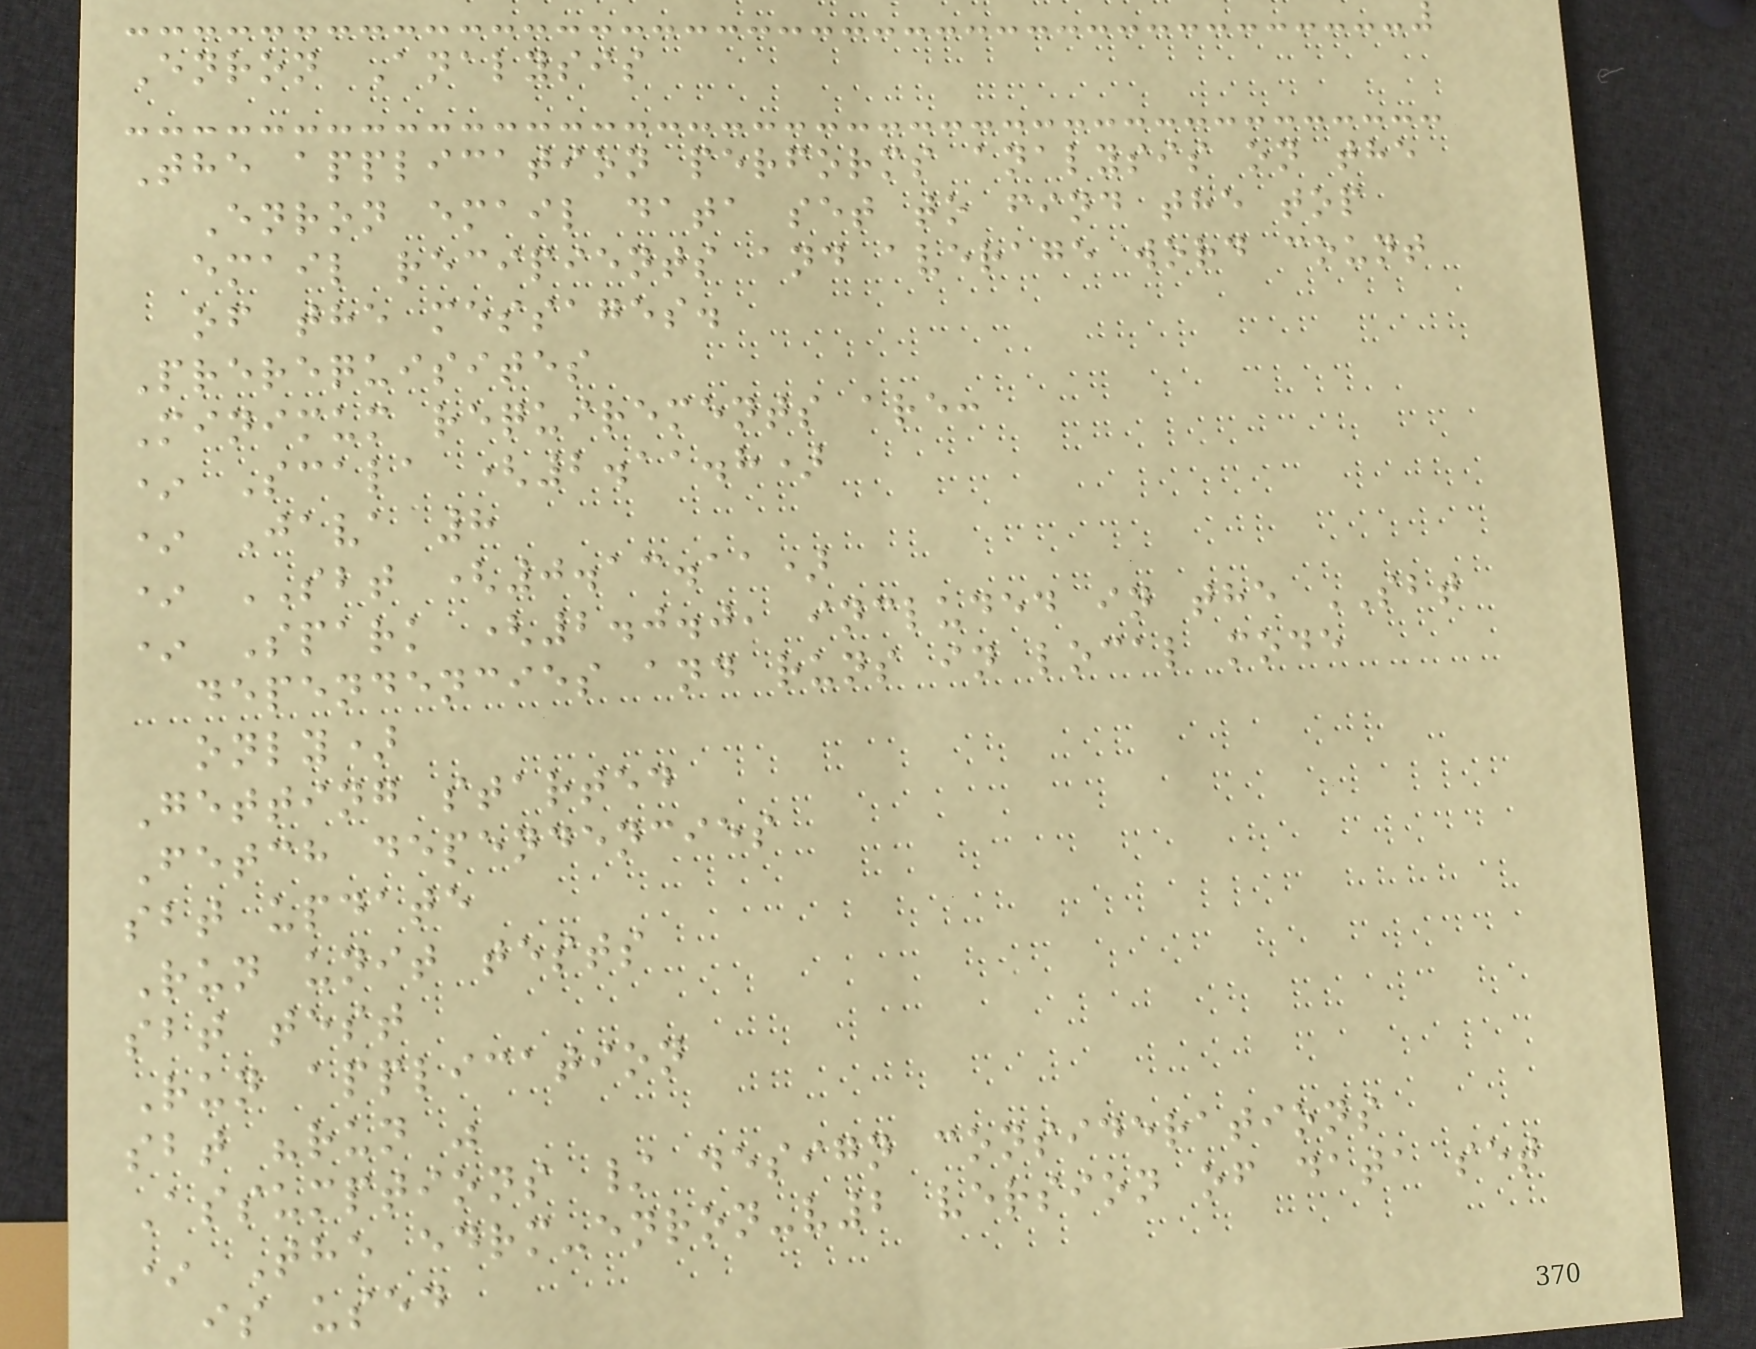Enron Analysis
The application performs analysis on the
Enron email data set to find the top
email recipients and average word count
of the messages.
Prerequisites
Minimum requirements are:
* Scala (2.11.8)
* Java 8
* SBT (0.13.11)
* Spark (2.0.0, included in the SBT
dependencies and runs in local mode
only)
Getting started
Fetch dependencies
sbt update
Run unit tests
sbt test
Run application
sbt "run "
Assumptions / design considerations
* The edrm-enron-v2 version of data set
is used
